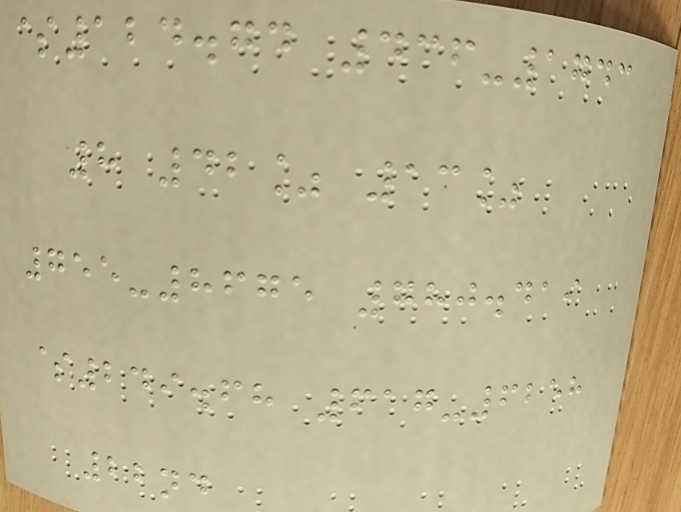$124.74 436-1743
8 42% 13%
755-8675 780.419
$249.68 617-6258
22nd
